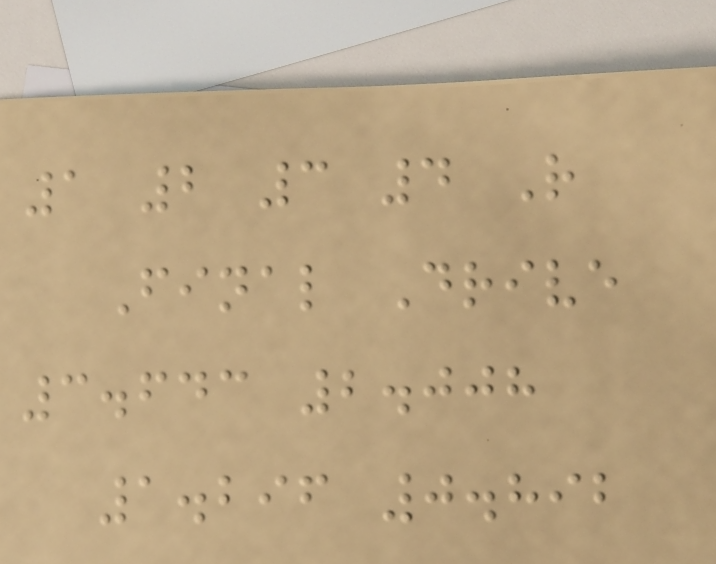1 2 3 4 R
Final Drive
3.643 2.008
1.296 0.892
